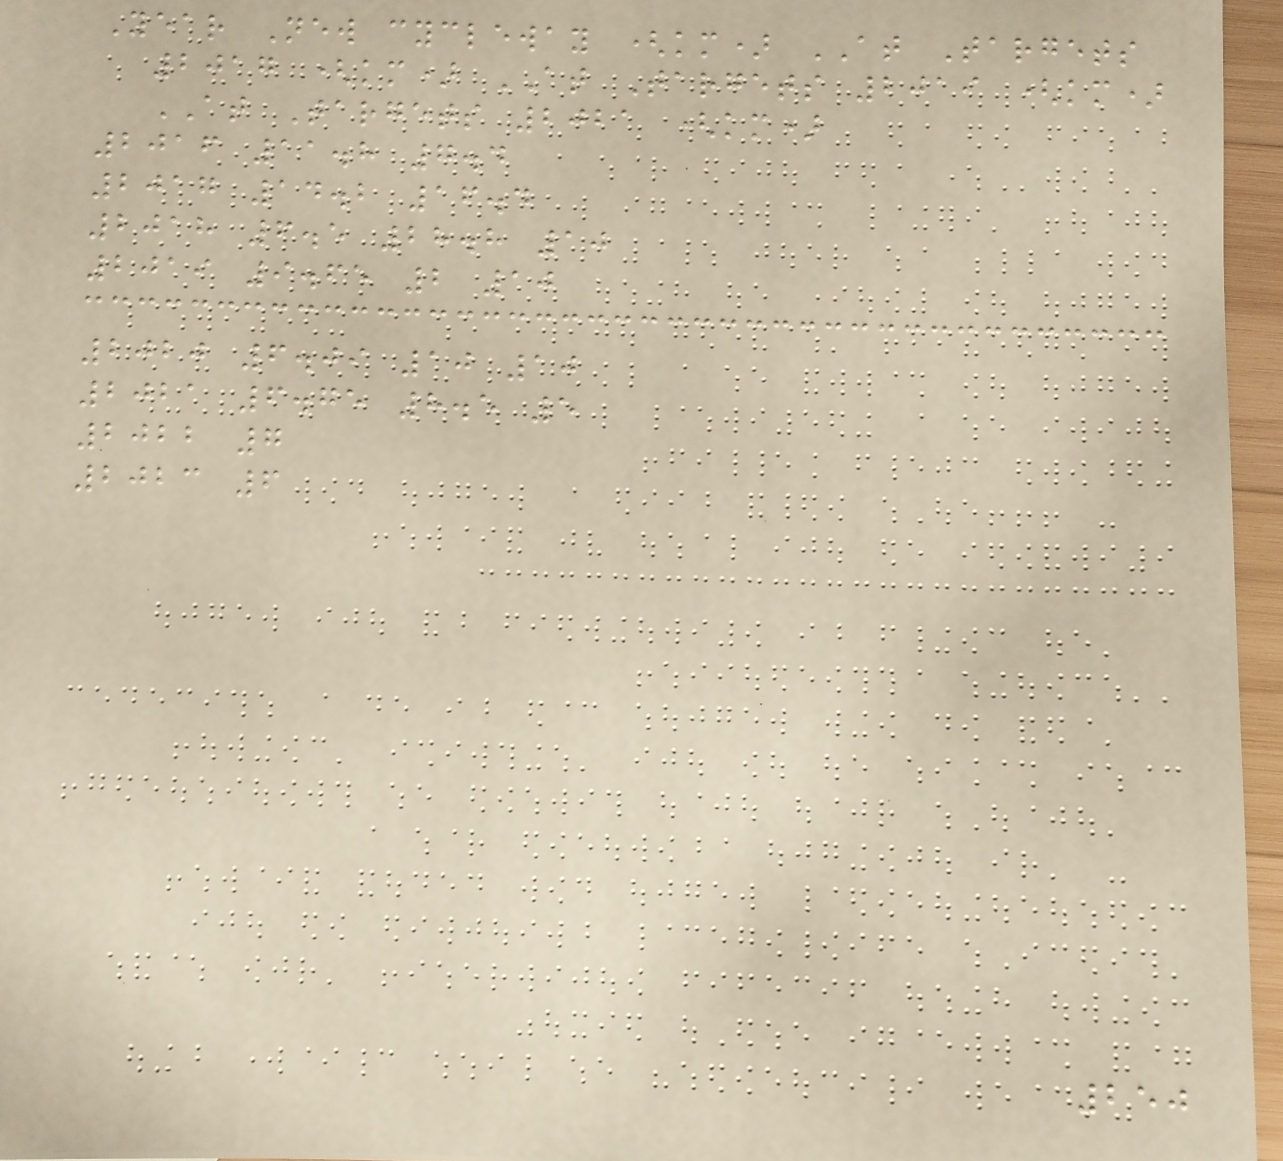Year New cycleway (km) AT Targets
2017 (km) AT Targets 2019 (km)
AT Targets 2021 (km)
2016 11.8 7.4
2017 14.2 16.4
2018 6.5 28.8 10
2019 9.65 2 10
2020 6.09 10 10
2021 6.75 8.5 5
2022 7
2023 6
250
